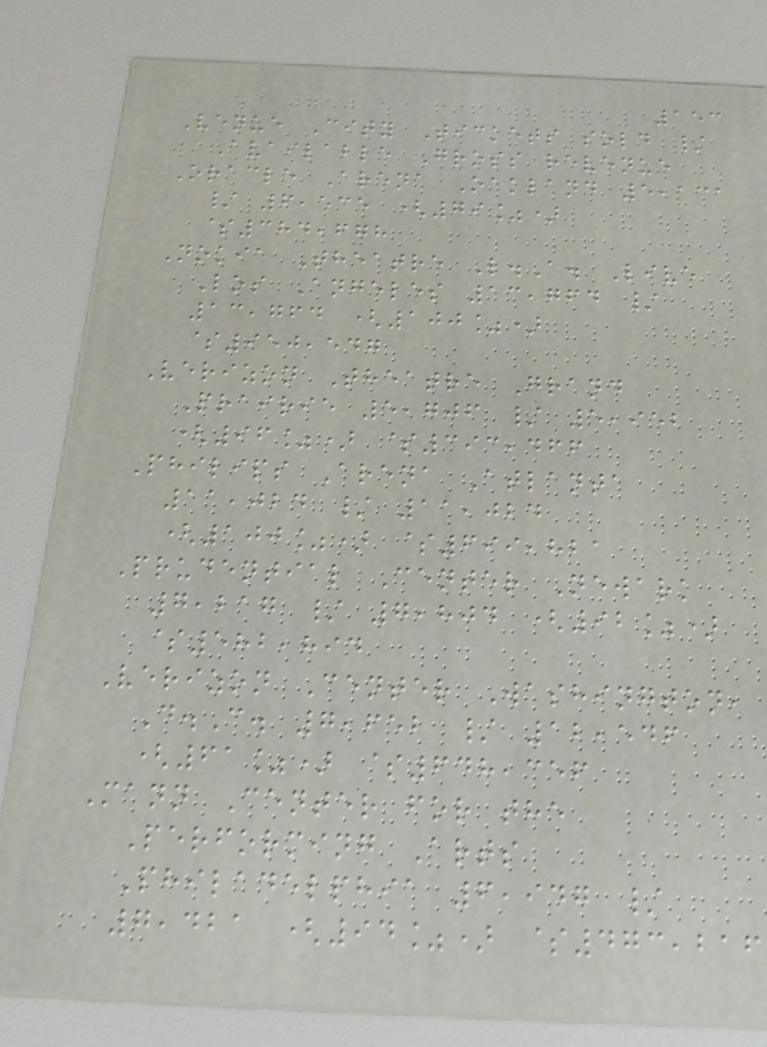153
Venue City Tickets sold /
Available Gross revenue
Oracle Arena Oakland 5,131
/ 6,535 (79%)
$384,678
Nokia Theatre L.A. Live
Los Angeles 13,764 /
13,764 (100%)
$950,547
Verizon Theatre Grand
Prairie 5,706 / 5,952
(96%) $393,466
Philips Arena Atlanta
11,024 / 11,024
(100%) $699,821
Prudential Center Newark
7,217 / 7,804 (92%)
$582,894
Verizon Center Washington,
D.C. 7,652 / 12,546
(61%) $648,356
Mann Center for the
Performing Arts
Philadelphia 6,947 /
7,421 (94%) $473,216
